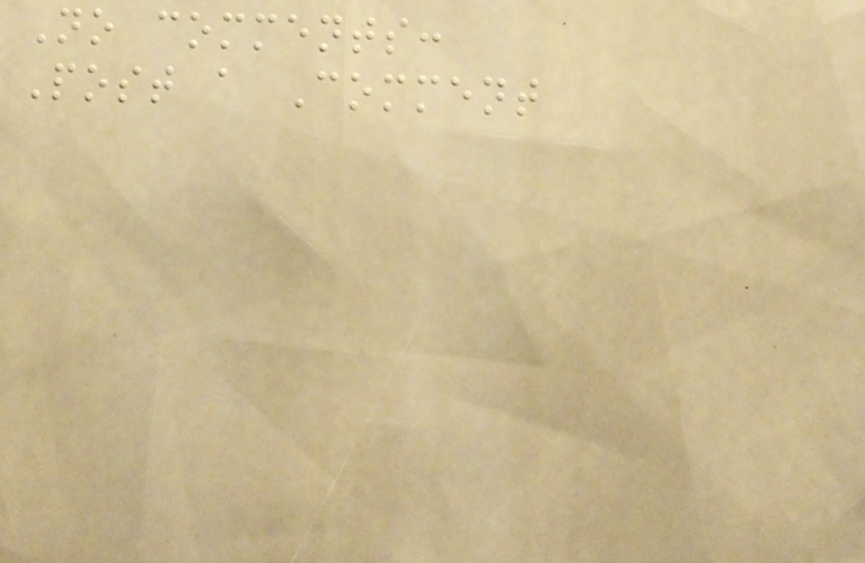No comments:
Post a Comment
